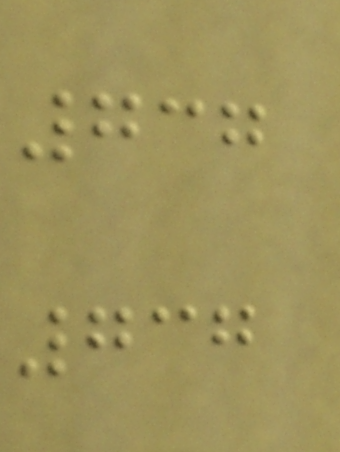737
737
